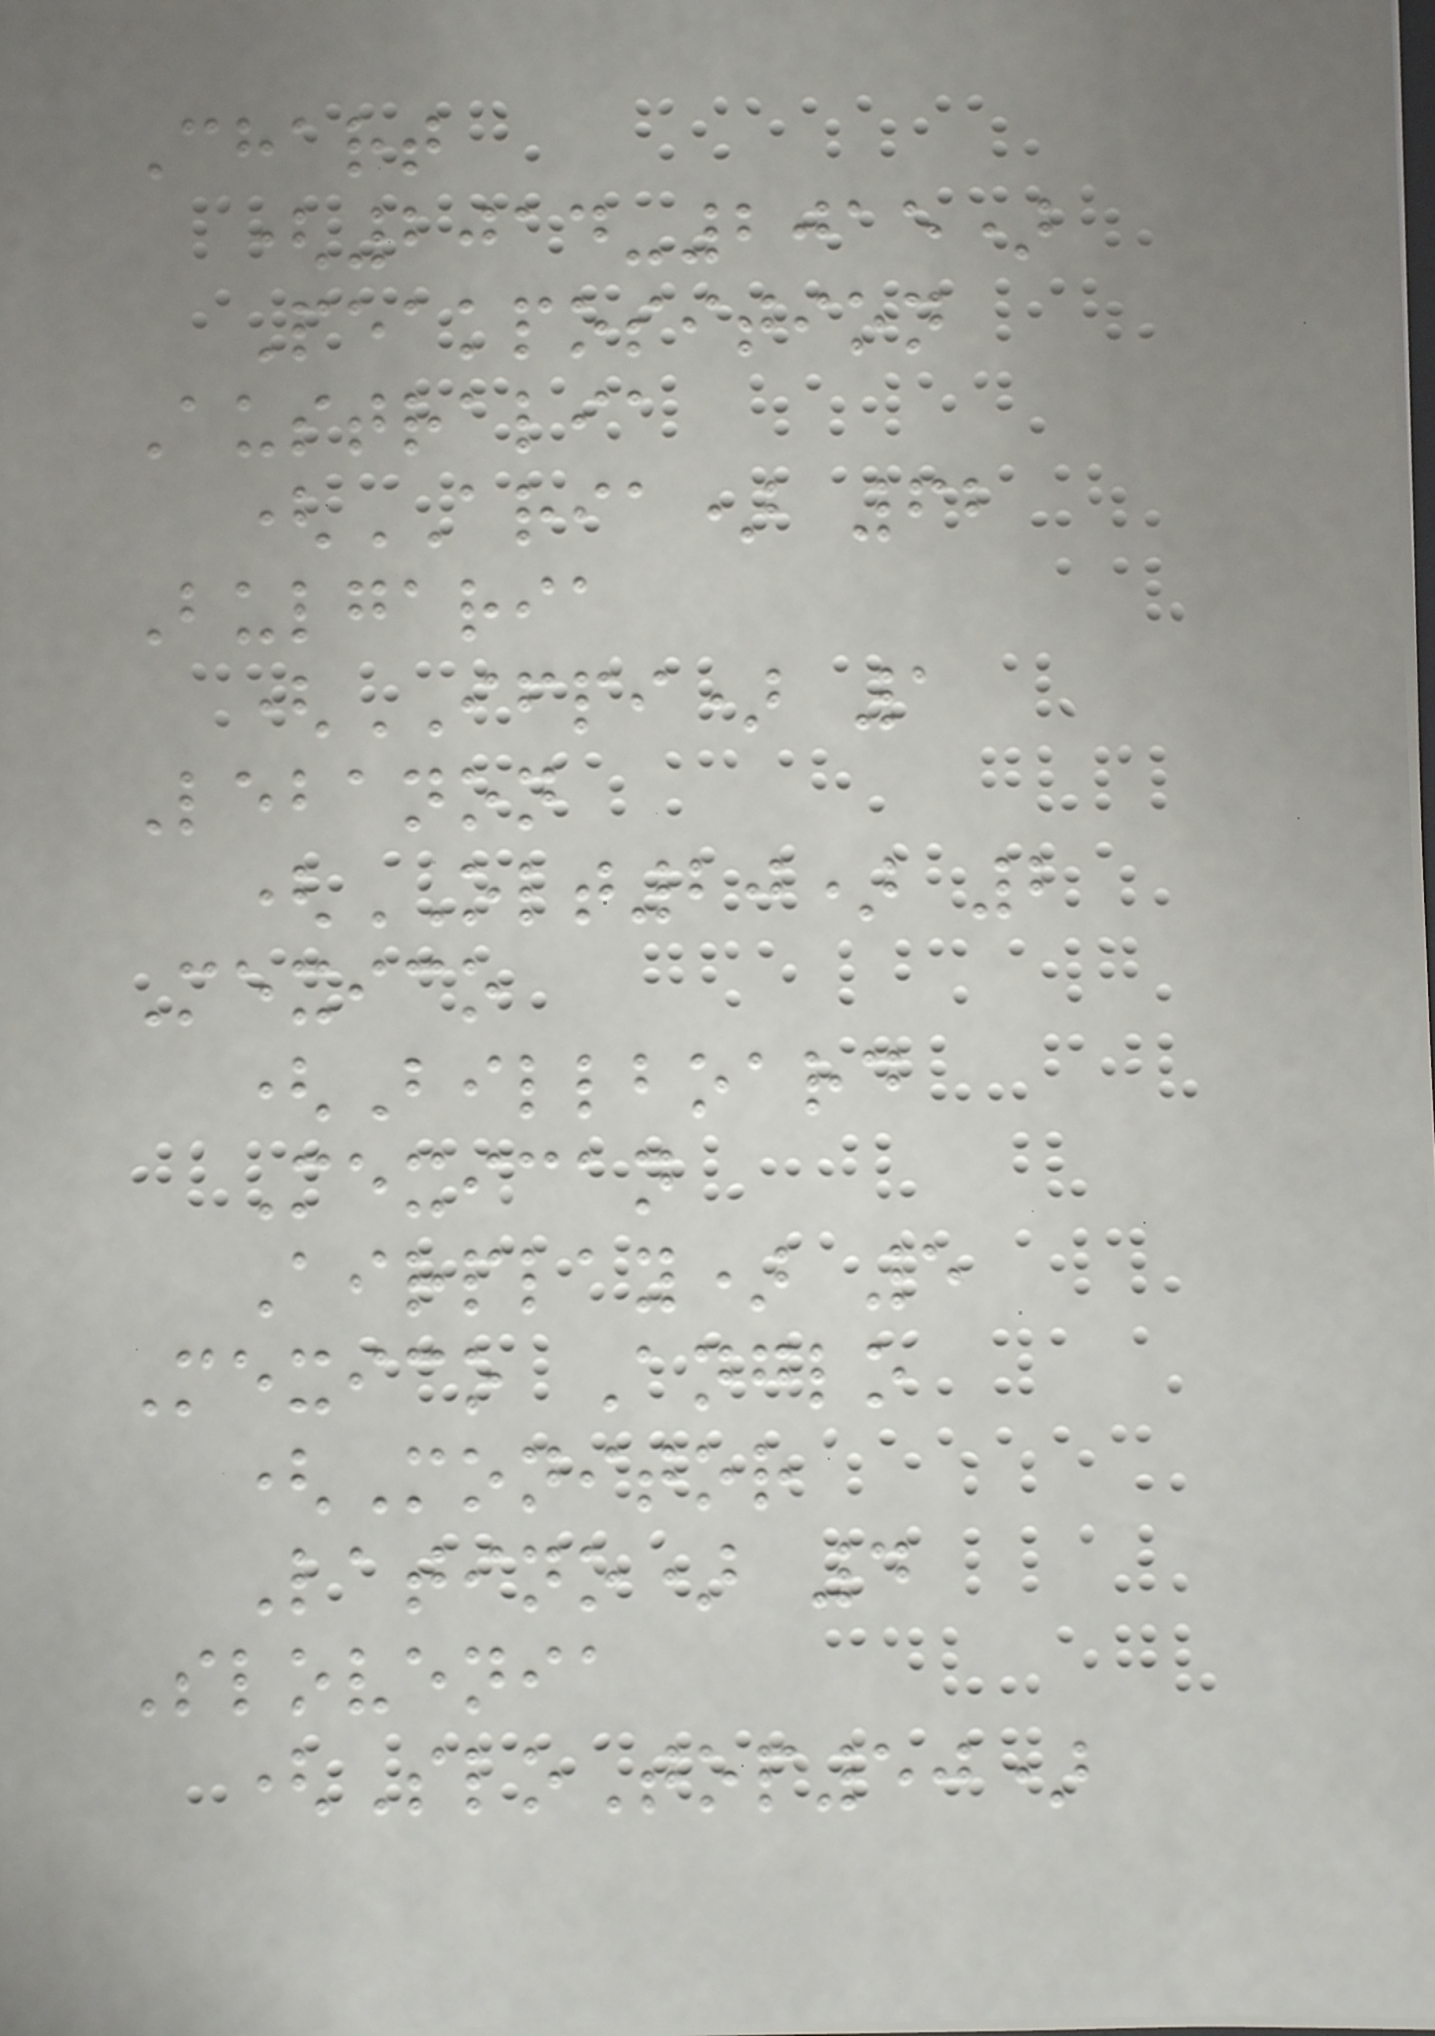Chart
(2014-2015)
Peakposition
Australia
(ARIA) 62
Bulgaria
(IFPI) 1
Lebanon
(OLT20) 2
Mexico
(Billboard
Mexican
Airplay) 5
Mexico Anglo
(Monitor
Latino) 4
Slovenia
(SloTop50)
